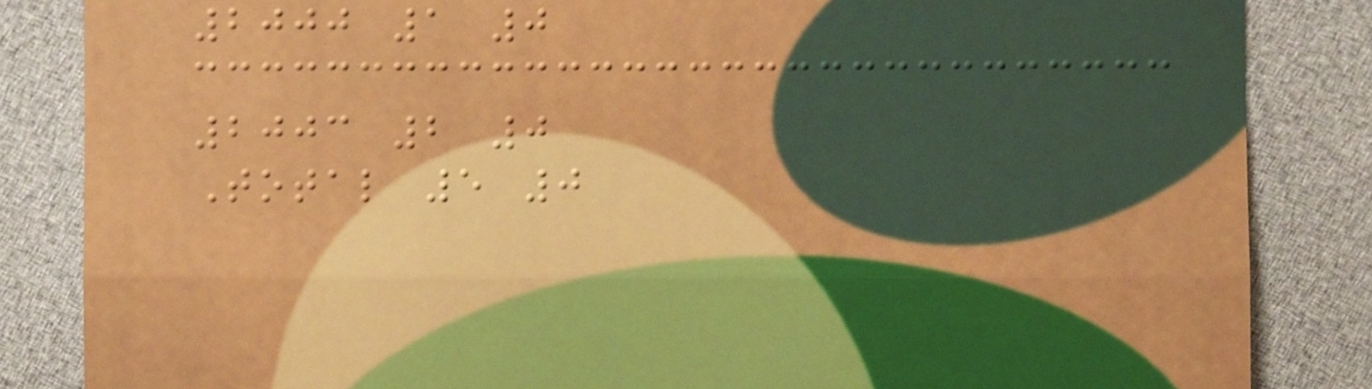2000 1 0
2003 2 0
Total 5 0
